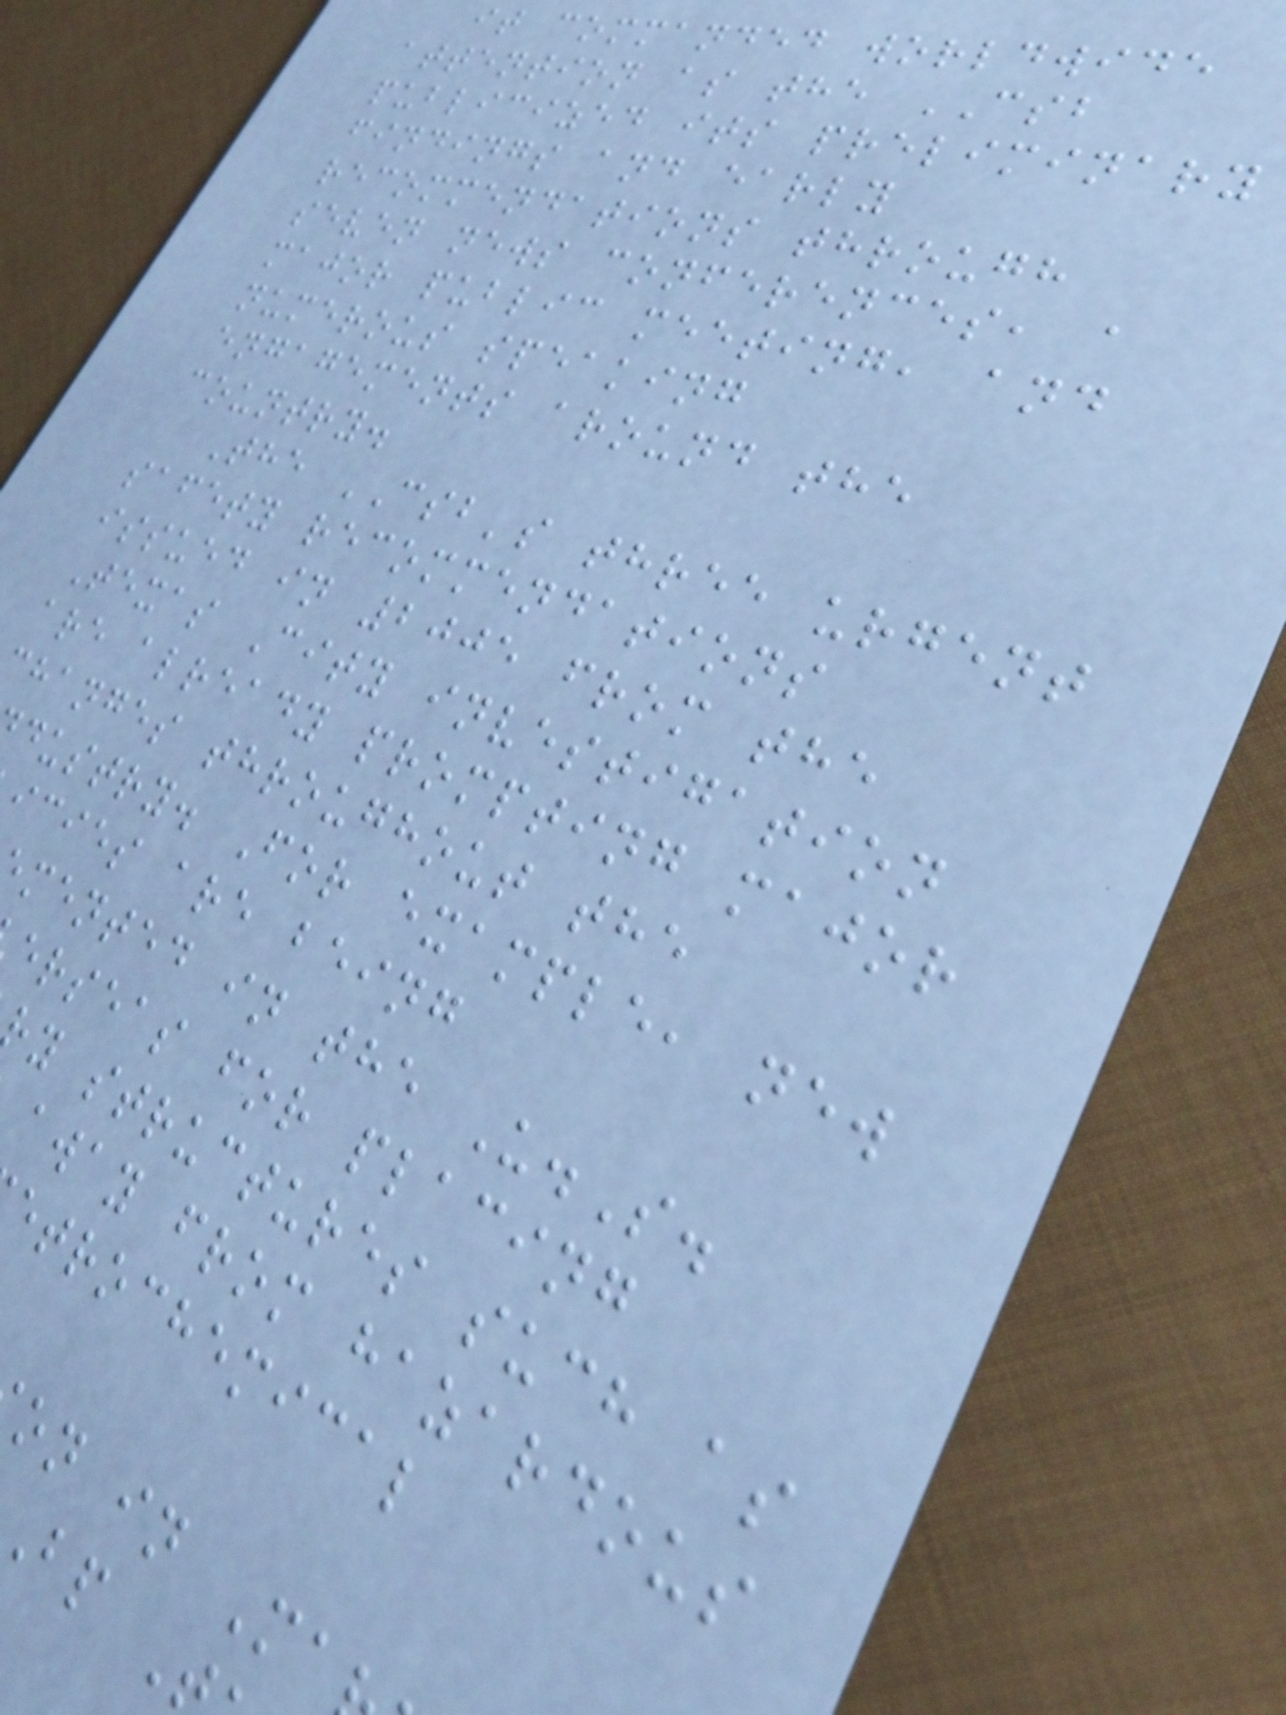it commanded worldwide
attention as the CSB
publicized its preliminary
findings and early
recommendations through
seven news conferences, a
major public meeting, and
numerous speaking
engagements around the
country.
The CSB's three urgent
safety recommendations
issued in 2005 from the
Texas City investigation
are already prompting major
hanges throughout the
dustry. For example, new
icies are being
mented in the U.S.
erseas for placing
y structures such as
away from hazardous
etrochemical
on in Ma
